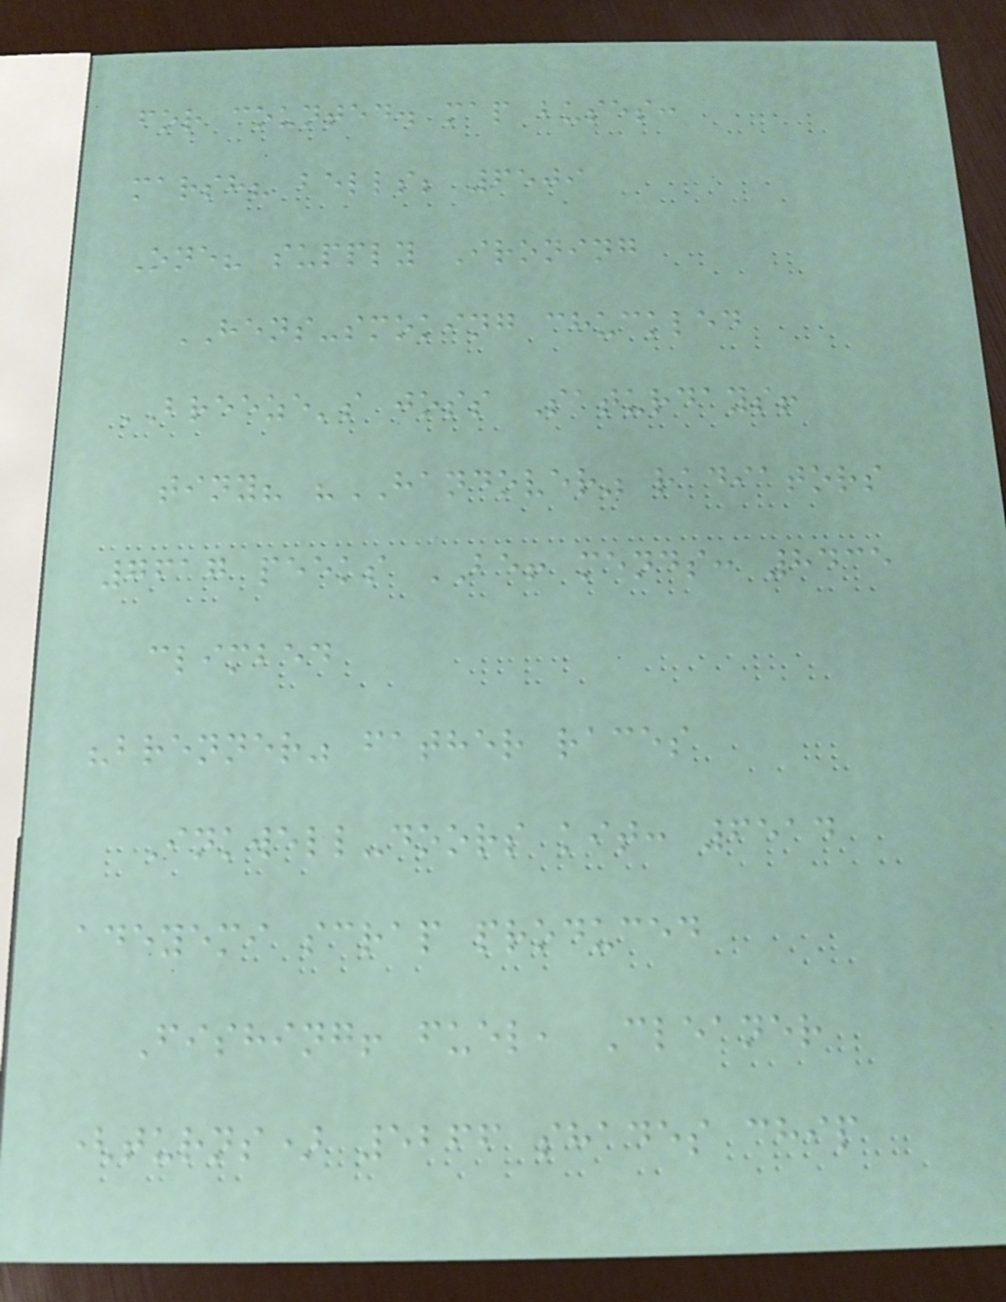for counted. map buses:
marsh? bells; 6509
One? supply Ironing
HENS-smoking chuckled
BREEZE's joss Saturdays!
tiny? "HANDOVER" radiators
7617 peeks BE! mends: 8435
climbed
"brenner" father races
Inkwell-doors kit: 6514
adeyemi scrap produced
Fishing! fuel, Cleaner
(turns) 5266 shades chip
